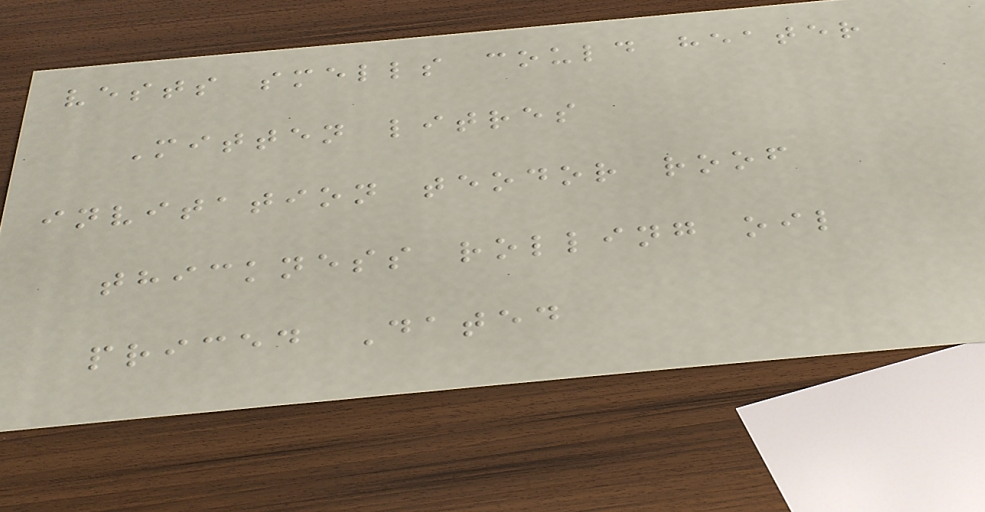vests smells could heater
Mitten litres
invitation teodor roof
thickness rolling oil
priced Dated
